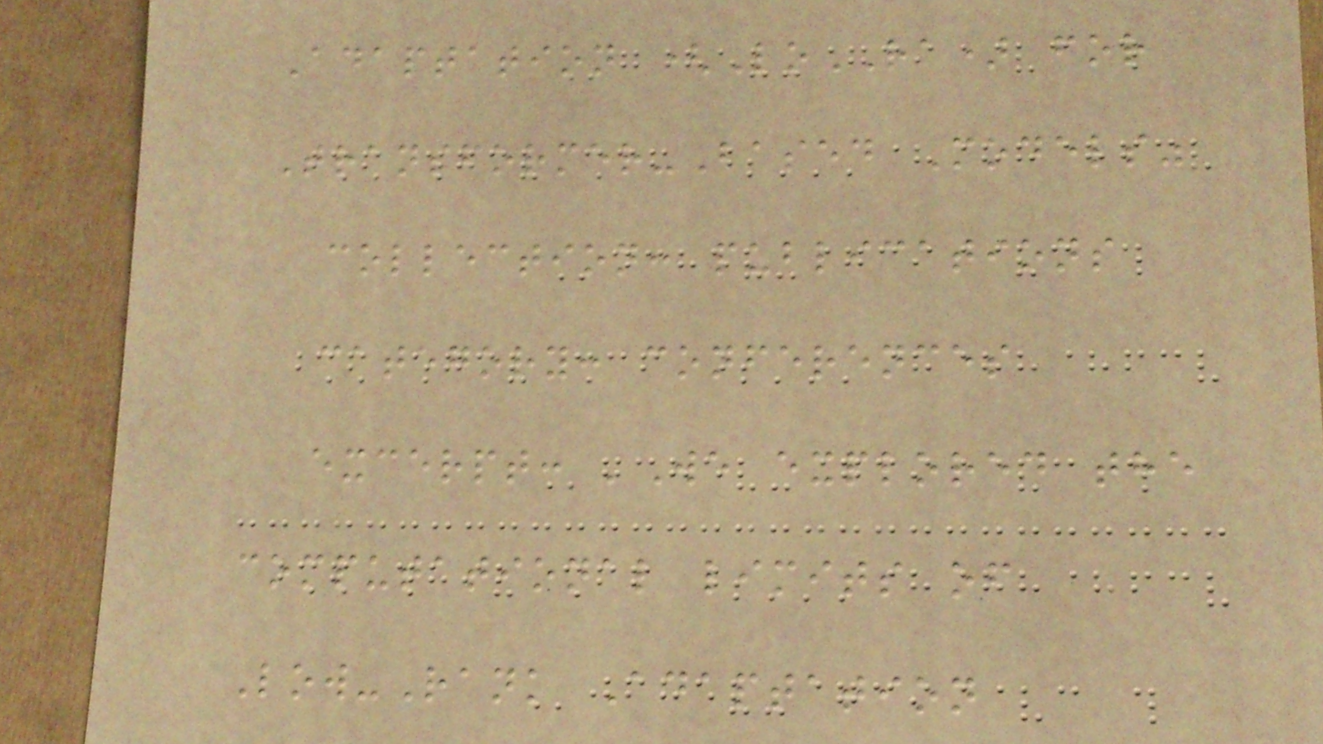Adaptation (LoRA) for
Transformer-Based Models"
collection: publications
category: conferences
excerpt: 'We explored the
computational limits of
Low-Rank Adaptation
